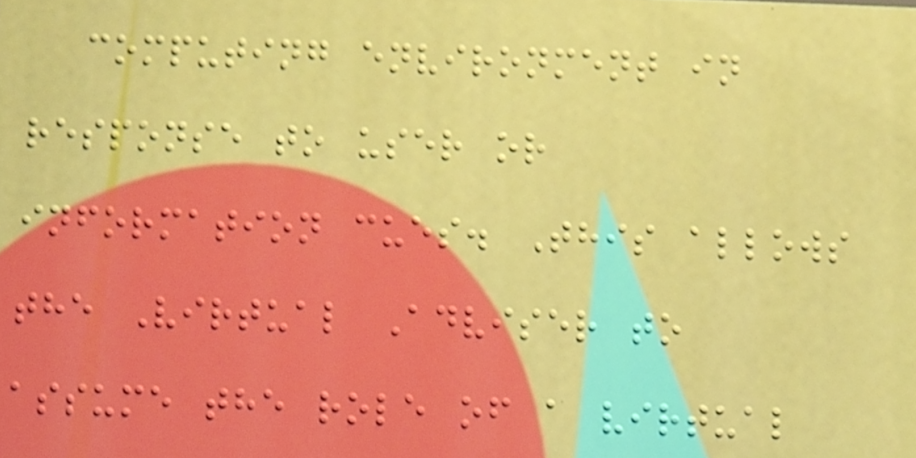computing environment in
response to user or
information cues. This allows
the Virtual Adviser to
assume the role of a virtual
